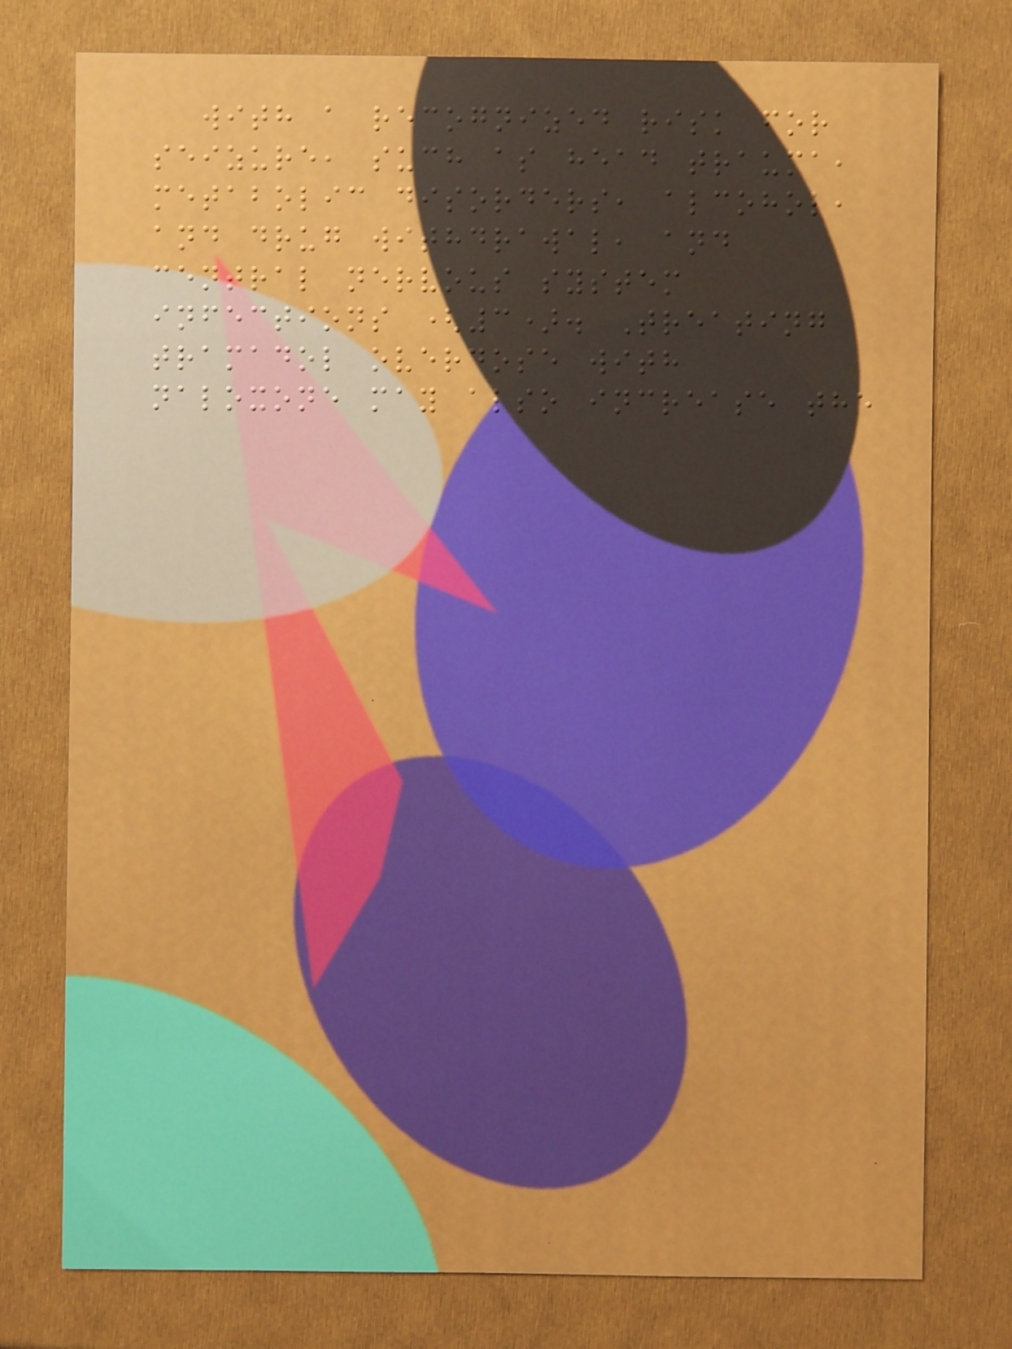with a recognized risk for
seizure, such as head trauma,
metabolic disorders, alcohol,
and drug withdrawal, and
central nervous system
infections (3). Treating
tramadol overdose with
naloxone may also increase the
